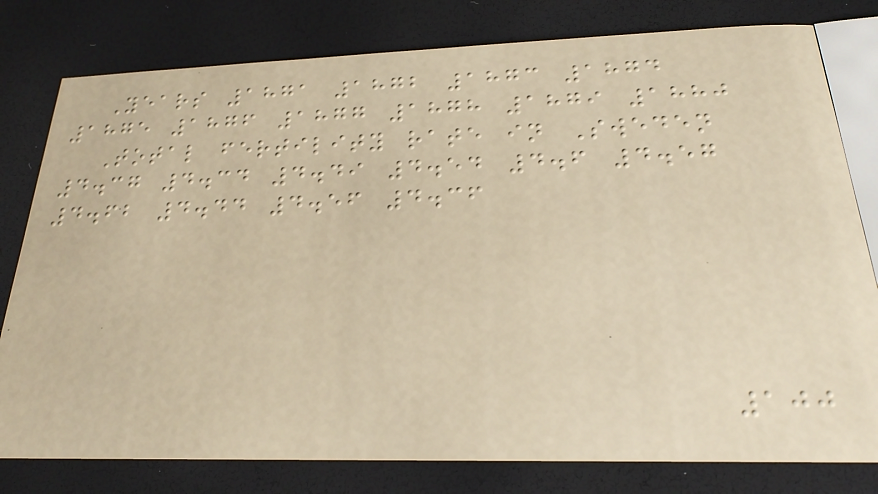Years 1871 1872 1873 1874
1875 1876 1877 1878 1879 1880
Total fertility rate in Sweden
4.37 4.34 4.49 4.54 4.6 4.57
4.62 4.44 4.56 4.36
100
